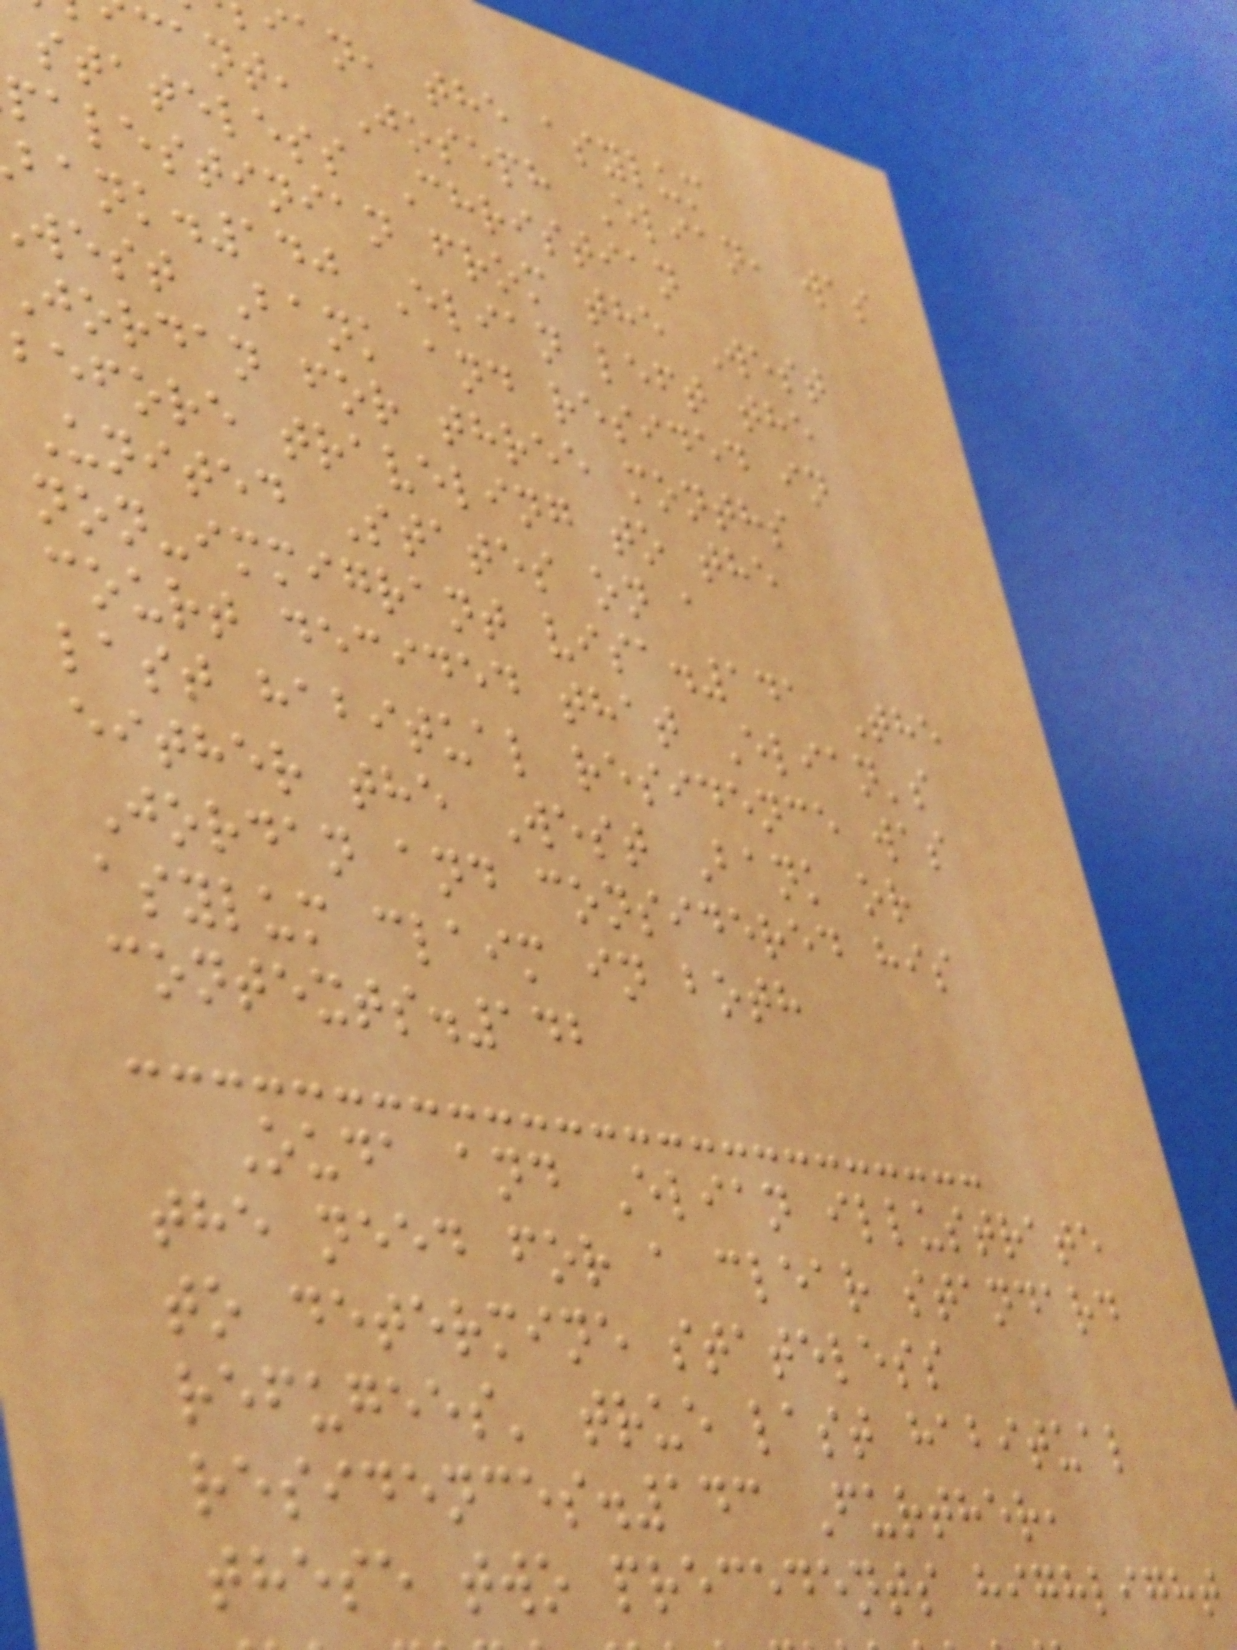ian, the asylum
cant, Joseph Elian, was
stateless Christian
palestinian from the West
bank.140 Elian left the
west Bank and resided in
jordan for three months
before traveling to the
United States on a
non-immigrant visa.141 The
court decided that Elian's
last habitual residence was
either the West Bank or
Jordan and considered his
asylum claim in both
contexts.142
Ouda and Elian illustrate
the need for a clear standard
to determine stateless
refugees' true last habitual
residences.143 Further,
these two precedents highlight
